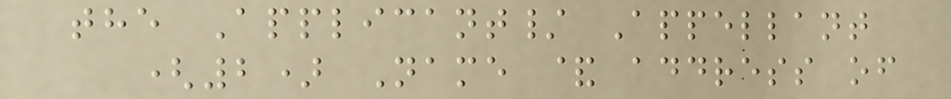the Applicant/ Appellant
(2) Name & address of
